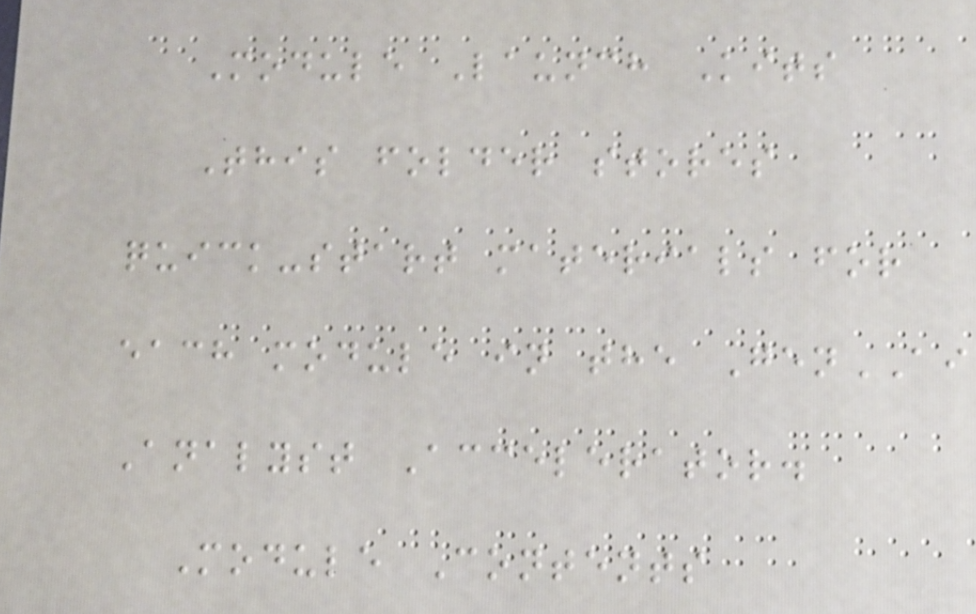Module Launch Kits
This folder stores
quick-start materials for
each module in the GenAI
Analyst Accelerator.
Module Contents
